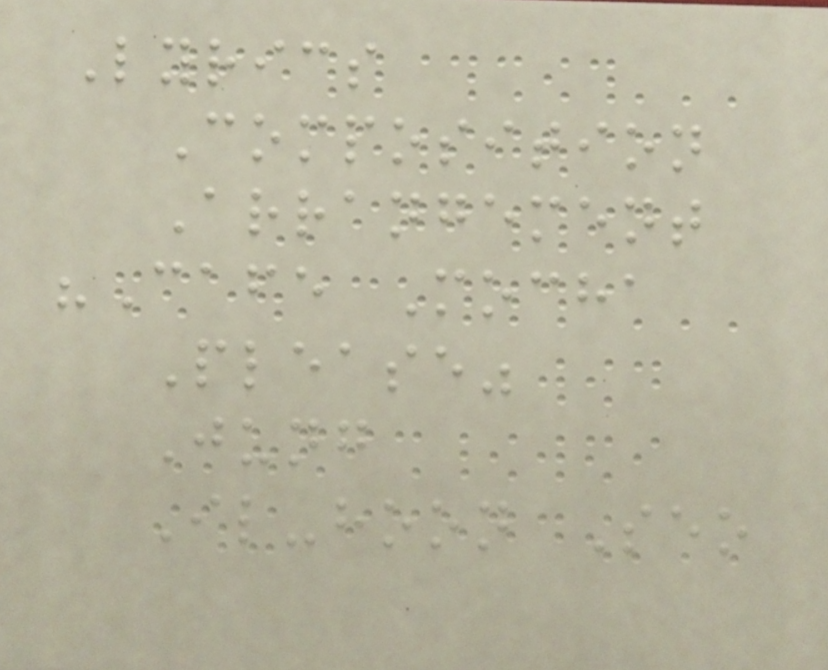Lyrics
Composition
Arrangement
"Cafe Mocha
Please"
Jung
Il-hoon Seo
